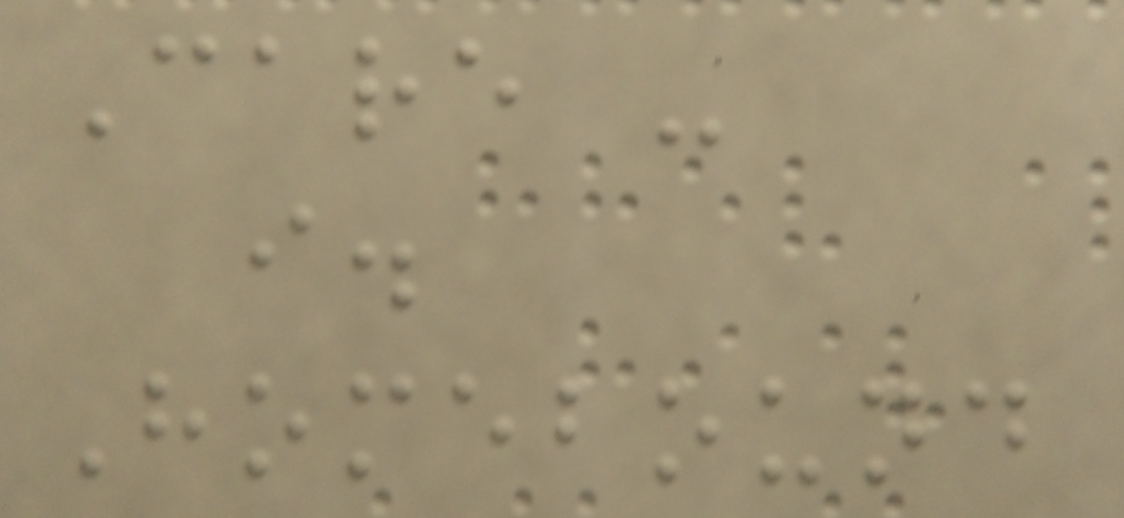Care -
i.
Homebound
